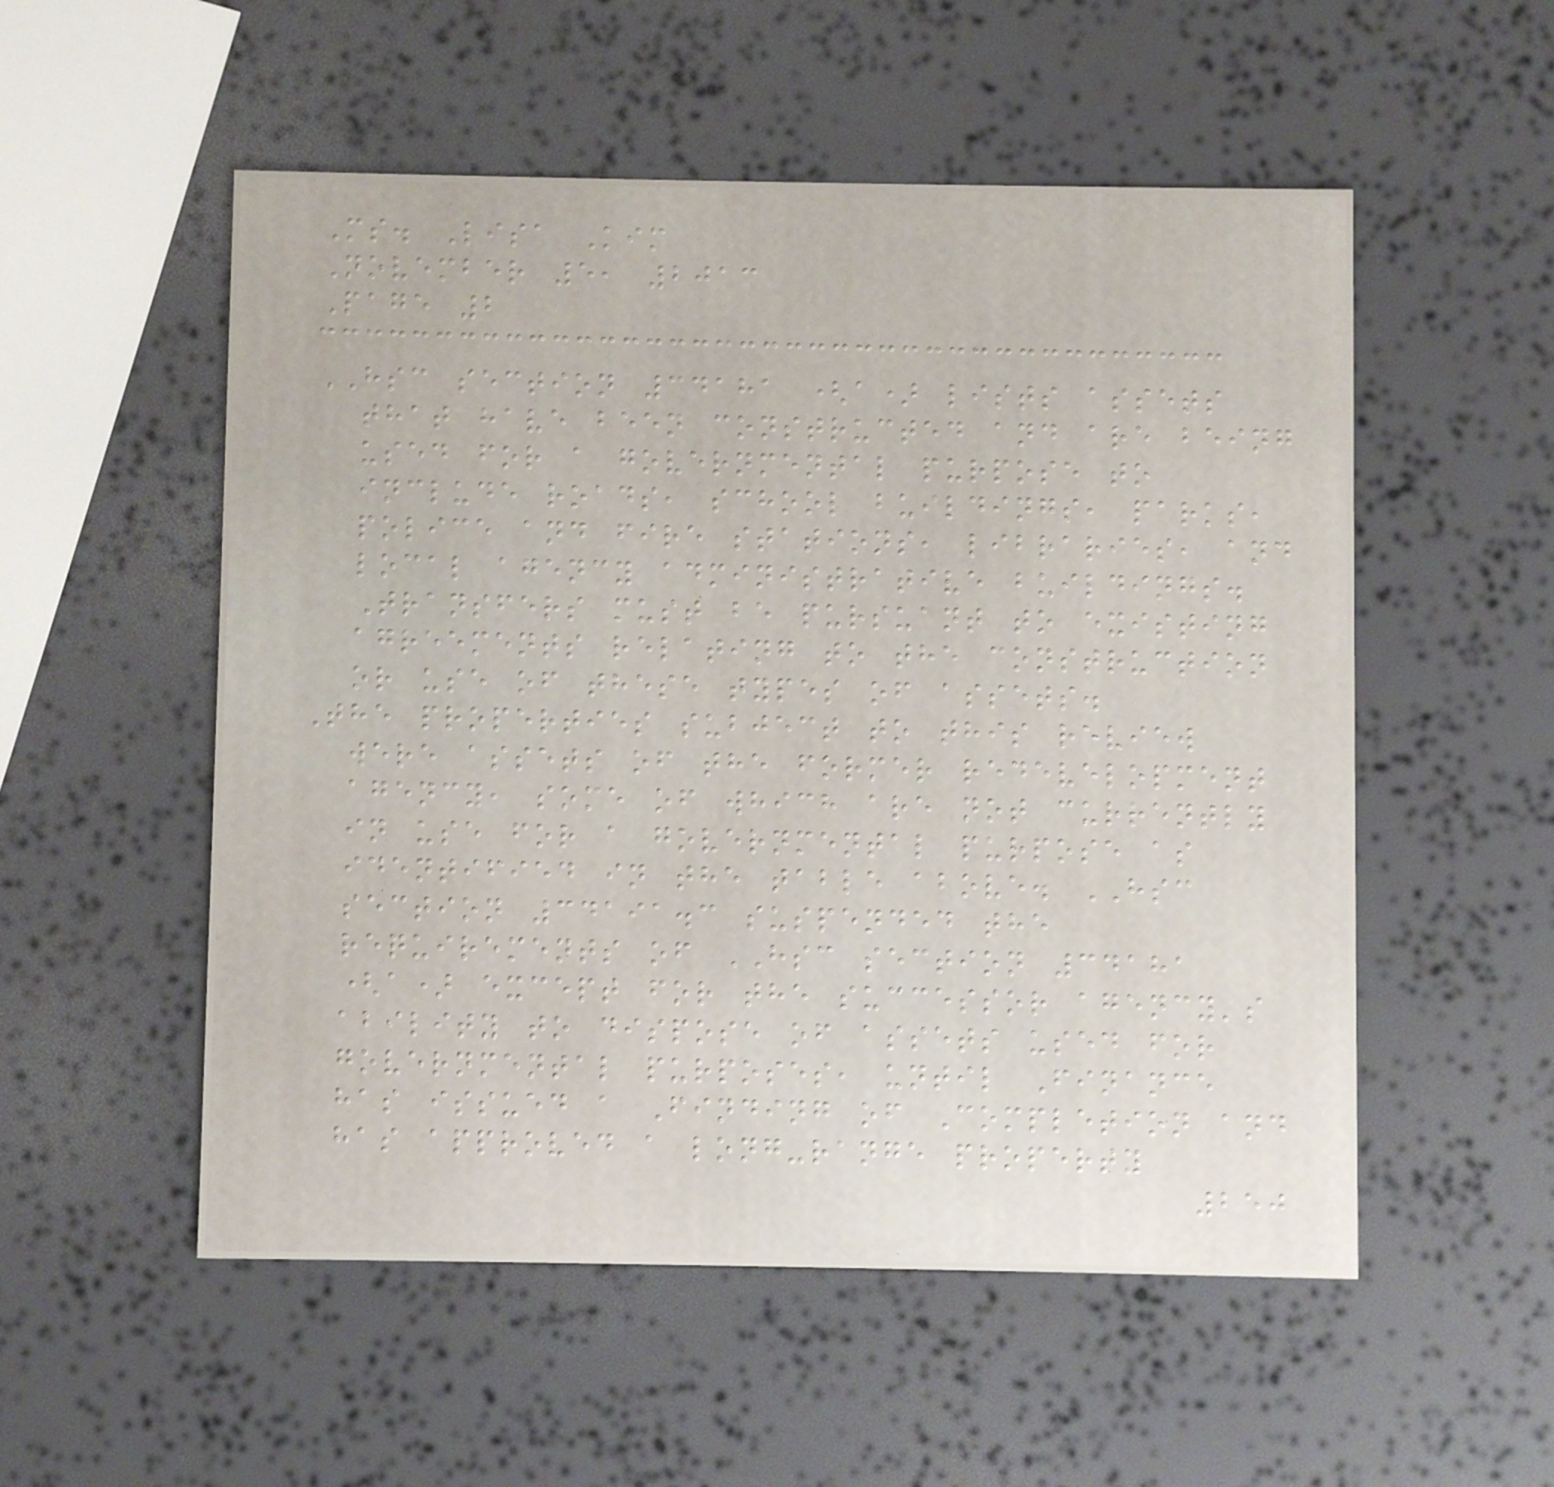Ms. Lisa Kim
November 5, 2013
Page 2
HSC section 34181 (a) lists assets
that have been constructed and are being
used for a governmental purpose to
include roads, school buildings, parks,
police and fire stations, libraries, and
local agency administrative buildings.
Transfers must be pursuant to existing
agreements relating to the construction
or use of these types of assets.
The properties subject to this review
were assets of the former redevelopment
agency, some of which are not currently
in use for a governmental purpose as
identified in the table above. HSC
section 34191.3 suspended the
requirements of HSC section 34181
(a) except for the successor agency's
ability to dispose of assets used for
governmental purposes, until Finance
has issued a Finding of Completion and
has approved a long-range property
250
